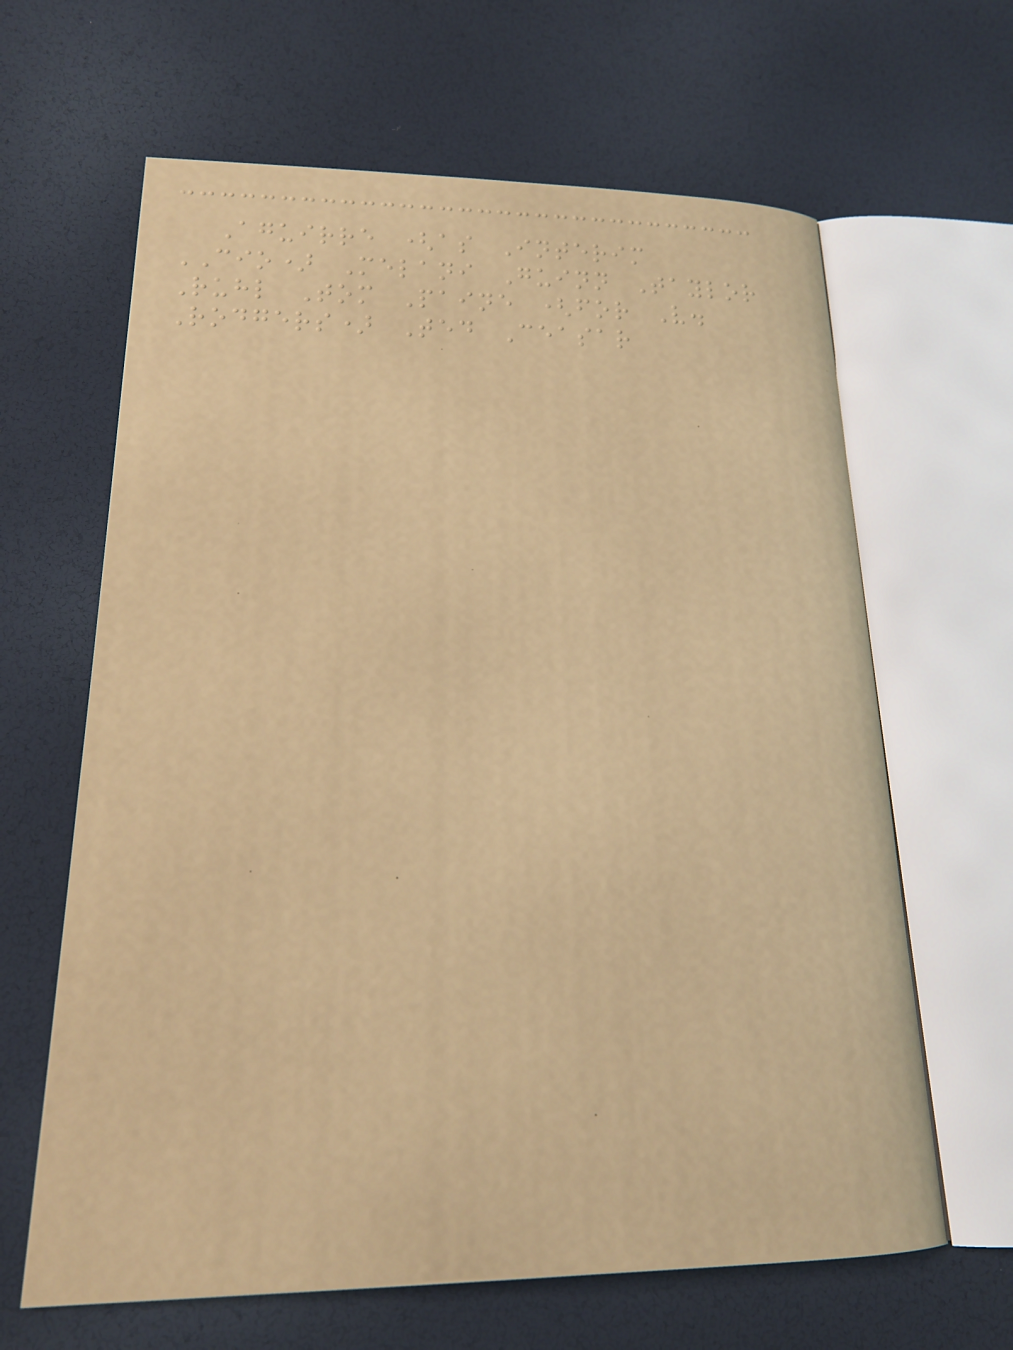Aguirre (as Interim
CIO) Melani Guinn Taylor
Ruhl Tom Paine (for V.
Rodgers) Ted Ceasar
